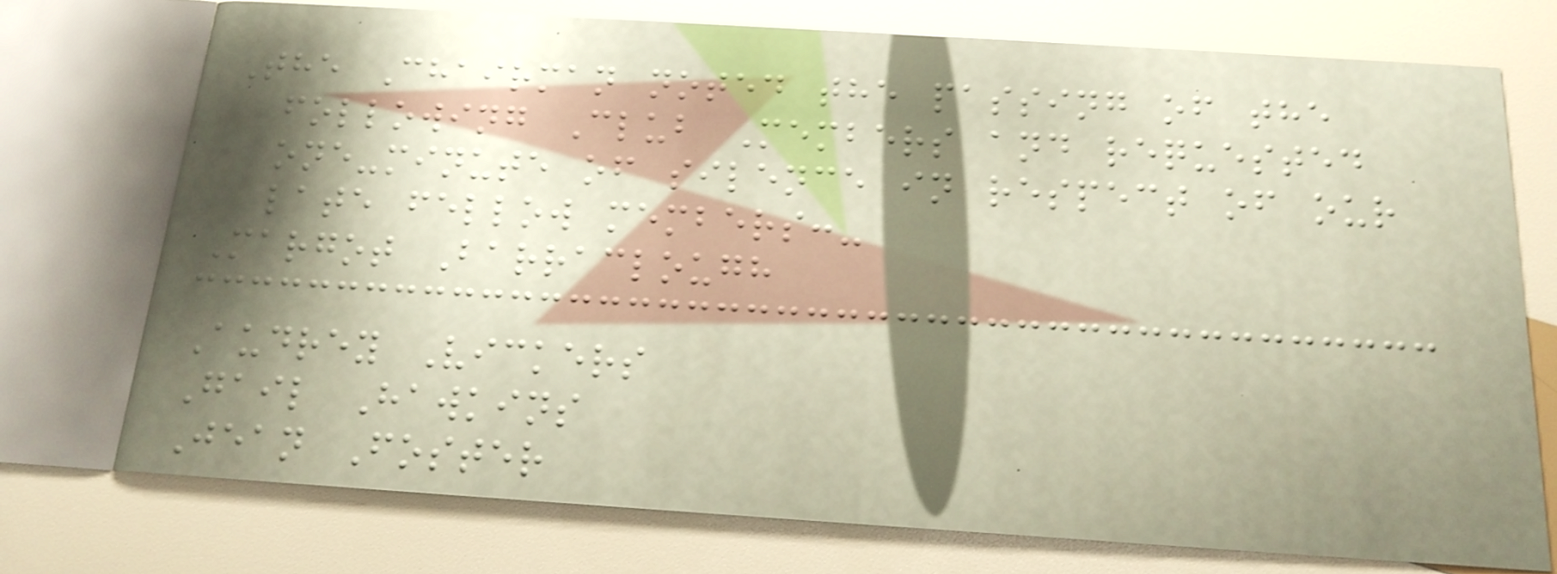The Chairman noted the passing of the
following Club Members and requested
one-minute of silence in respect of our
late fellow members:-
Margot Barraclough
Audrey Vickers
Gail Hawkins
Jean Foster
